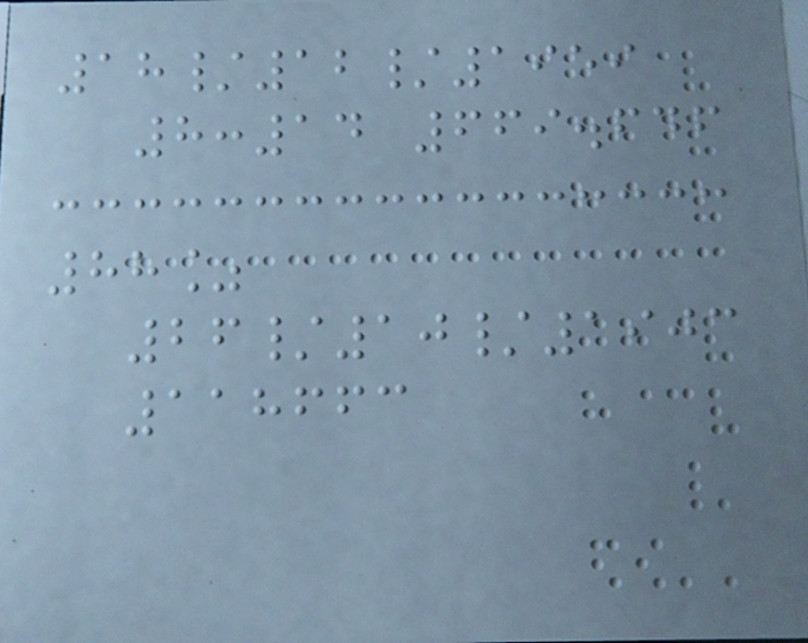18/12/1959
8:14 669.646
88%
26/10/1903
118663
